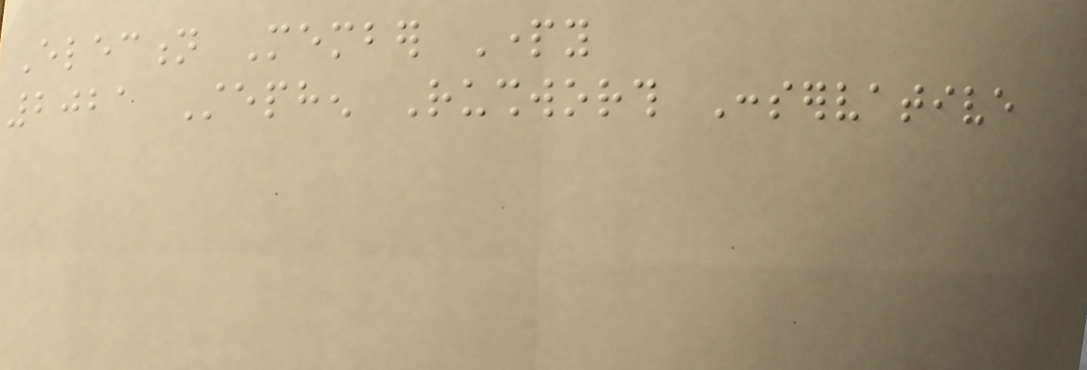Election Member Party
2021 Stephen Rushworth Conservative
